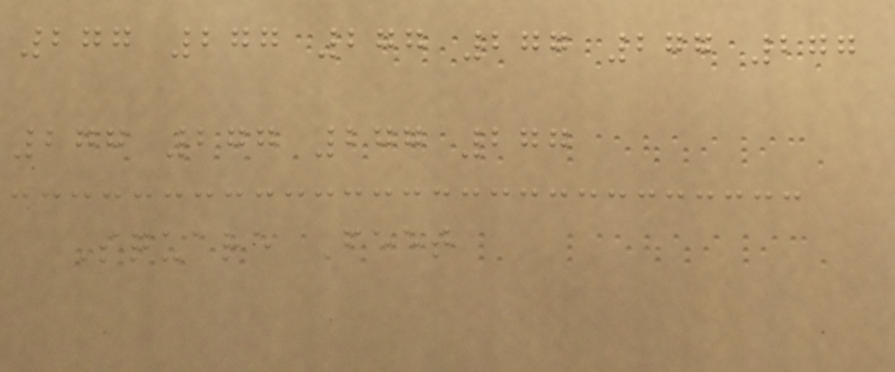277 277 277 277 277 277
277 277 277 277
Square Feet
